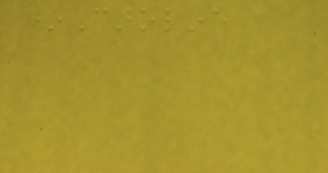*Caroline
